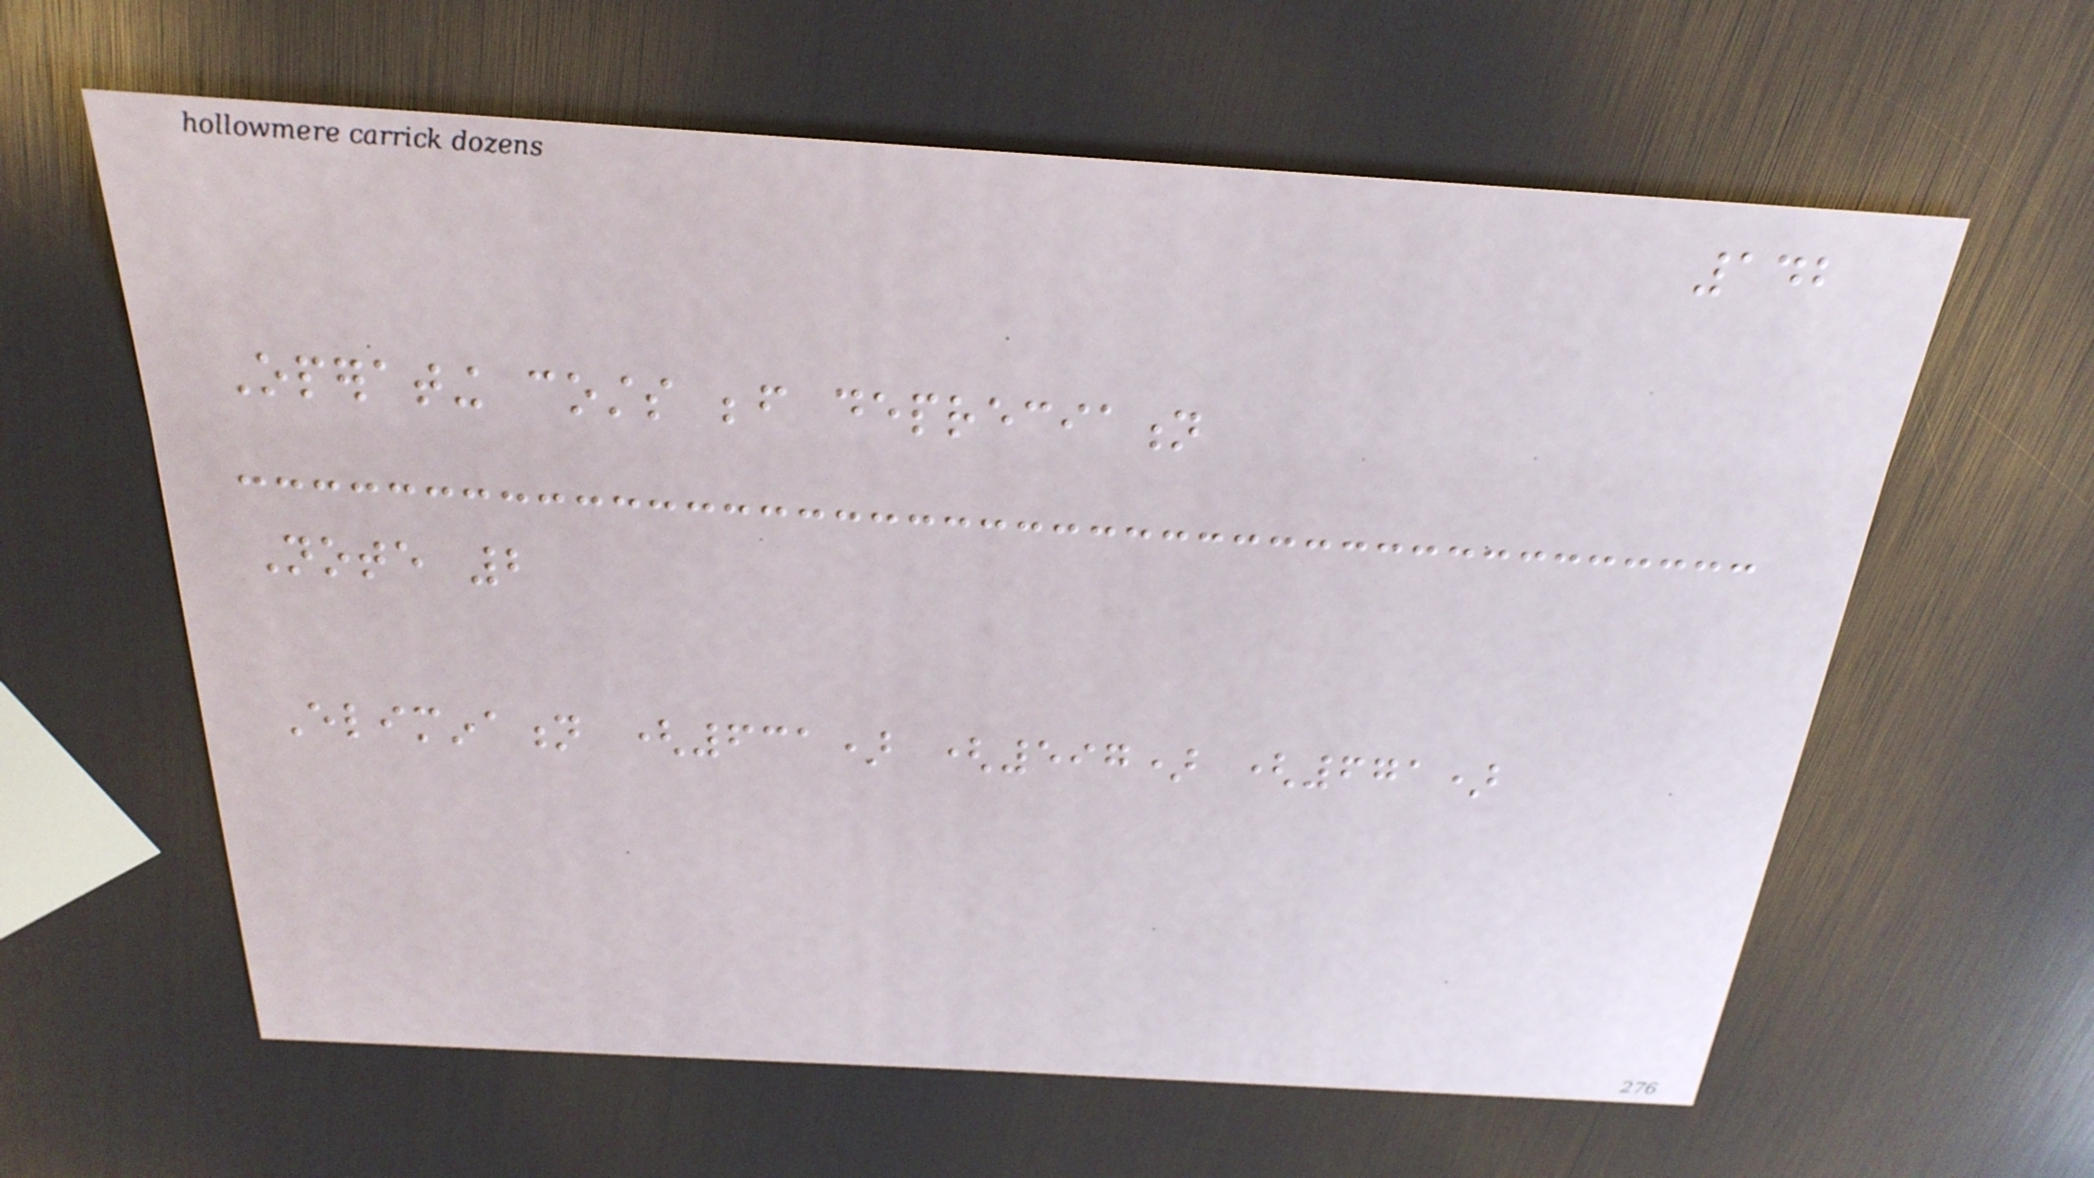142
Operating costs before depreciation
Note 2
Elimination (631) (597) (671)
